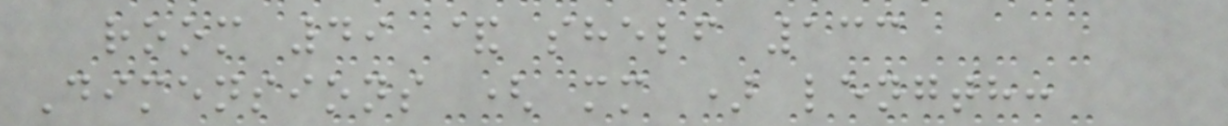room 49 & shelf 133
Dimensions ( mm ) length:
